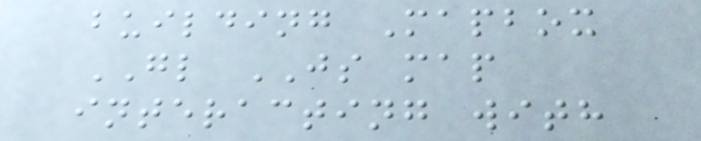building Mapbox
GL JS map
interacting with
